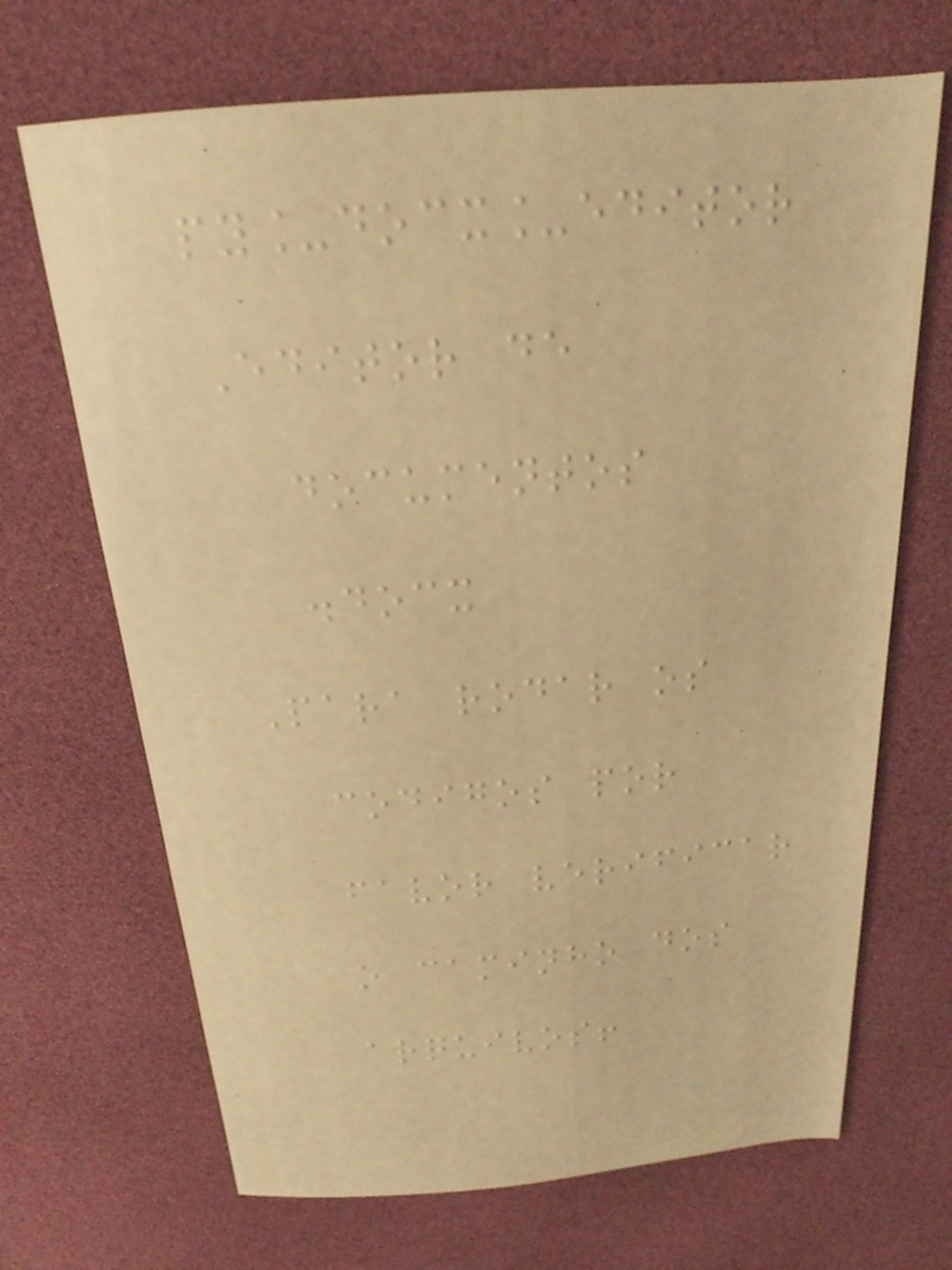py_docx_editor
Editor de
documentos
.docx
Para rodar os
codigos por
favor verificar
o caminho dos
arquivos!
